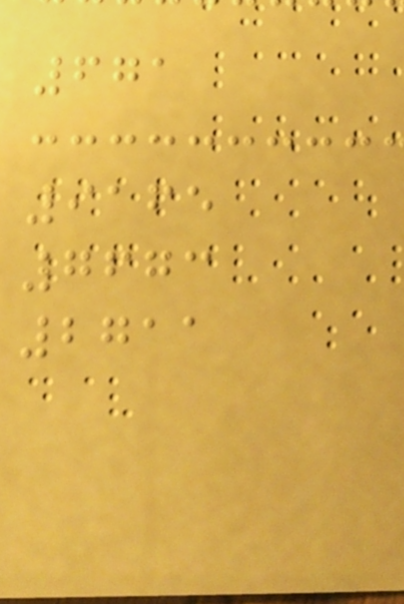671
9165
7673
2711
